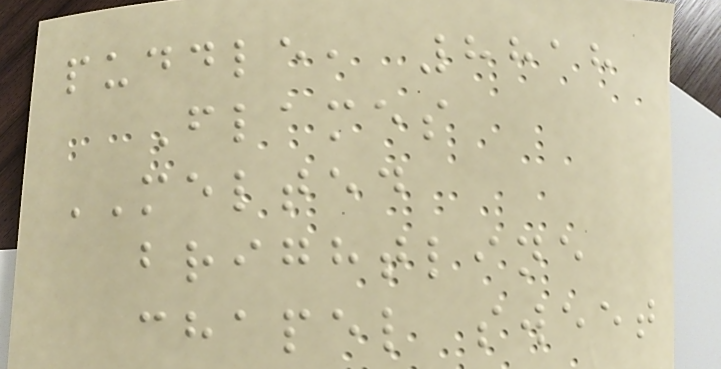puddle, 8818
Flames
MELTED
brightline
chapel sweet
